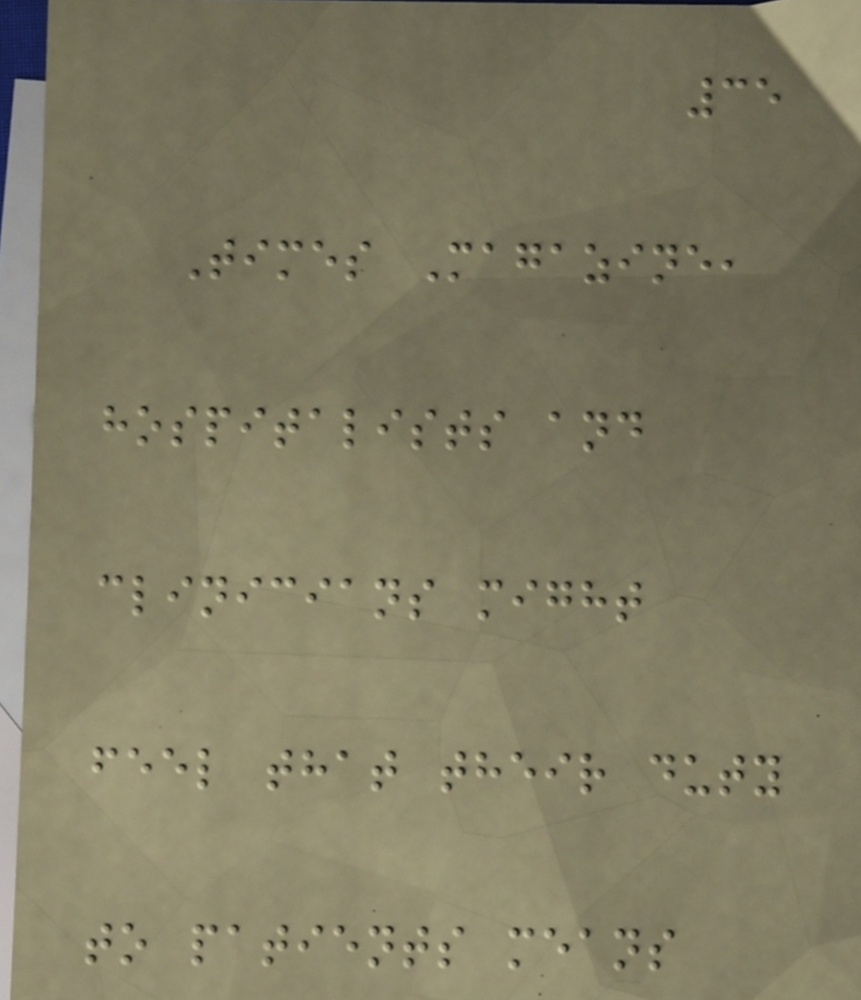35
Times Magazine,
hospitalists and
clinicians might
feel that their duty
to patients means
